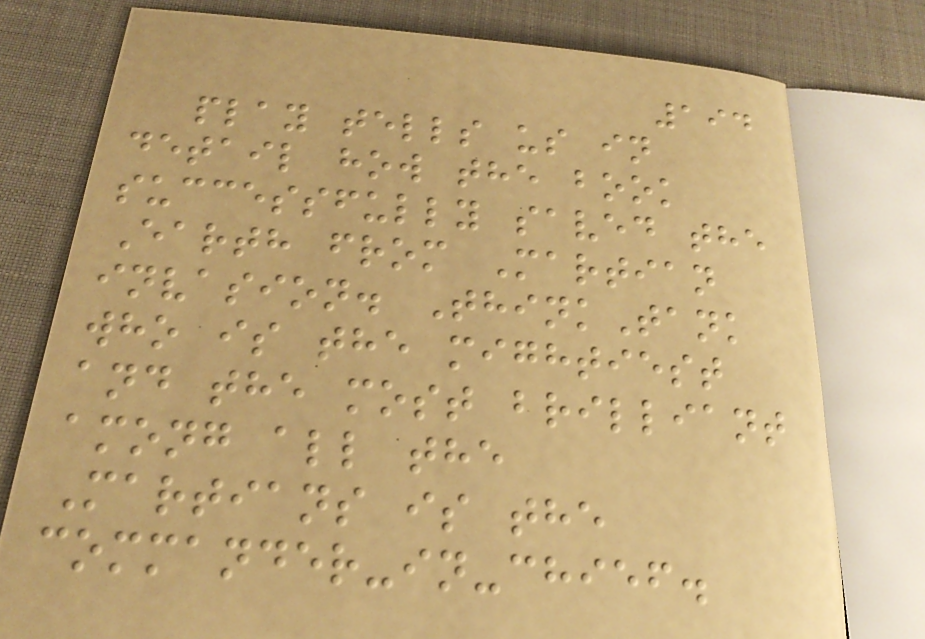194
play tells us in
detail how the book
successfully saved the
Earth from Martian
invasion. ThinkTank
who is the mightiest
and the most brilliant
among all the
Martians is the
commander-in-chief.
